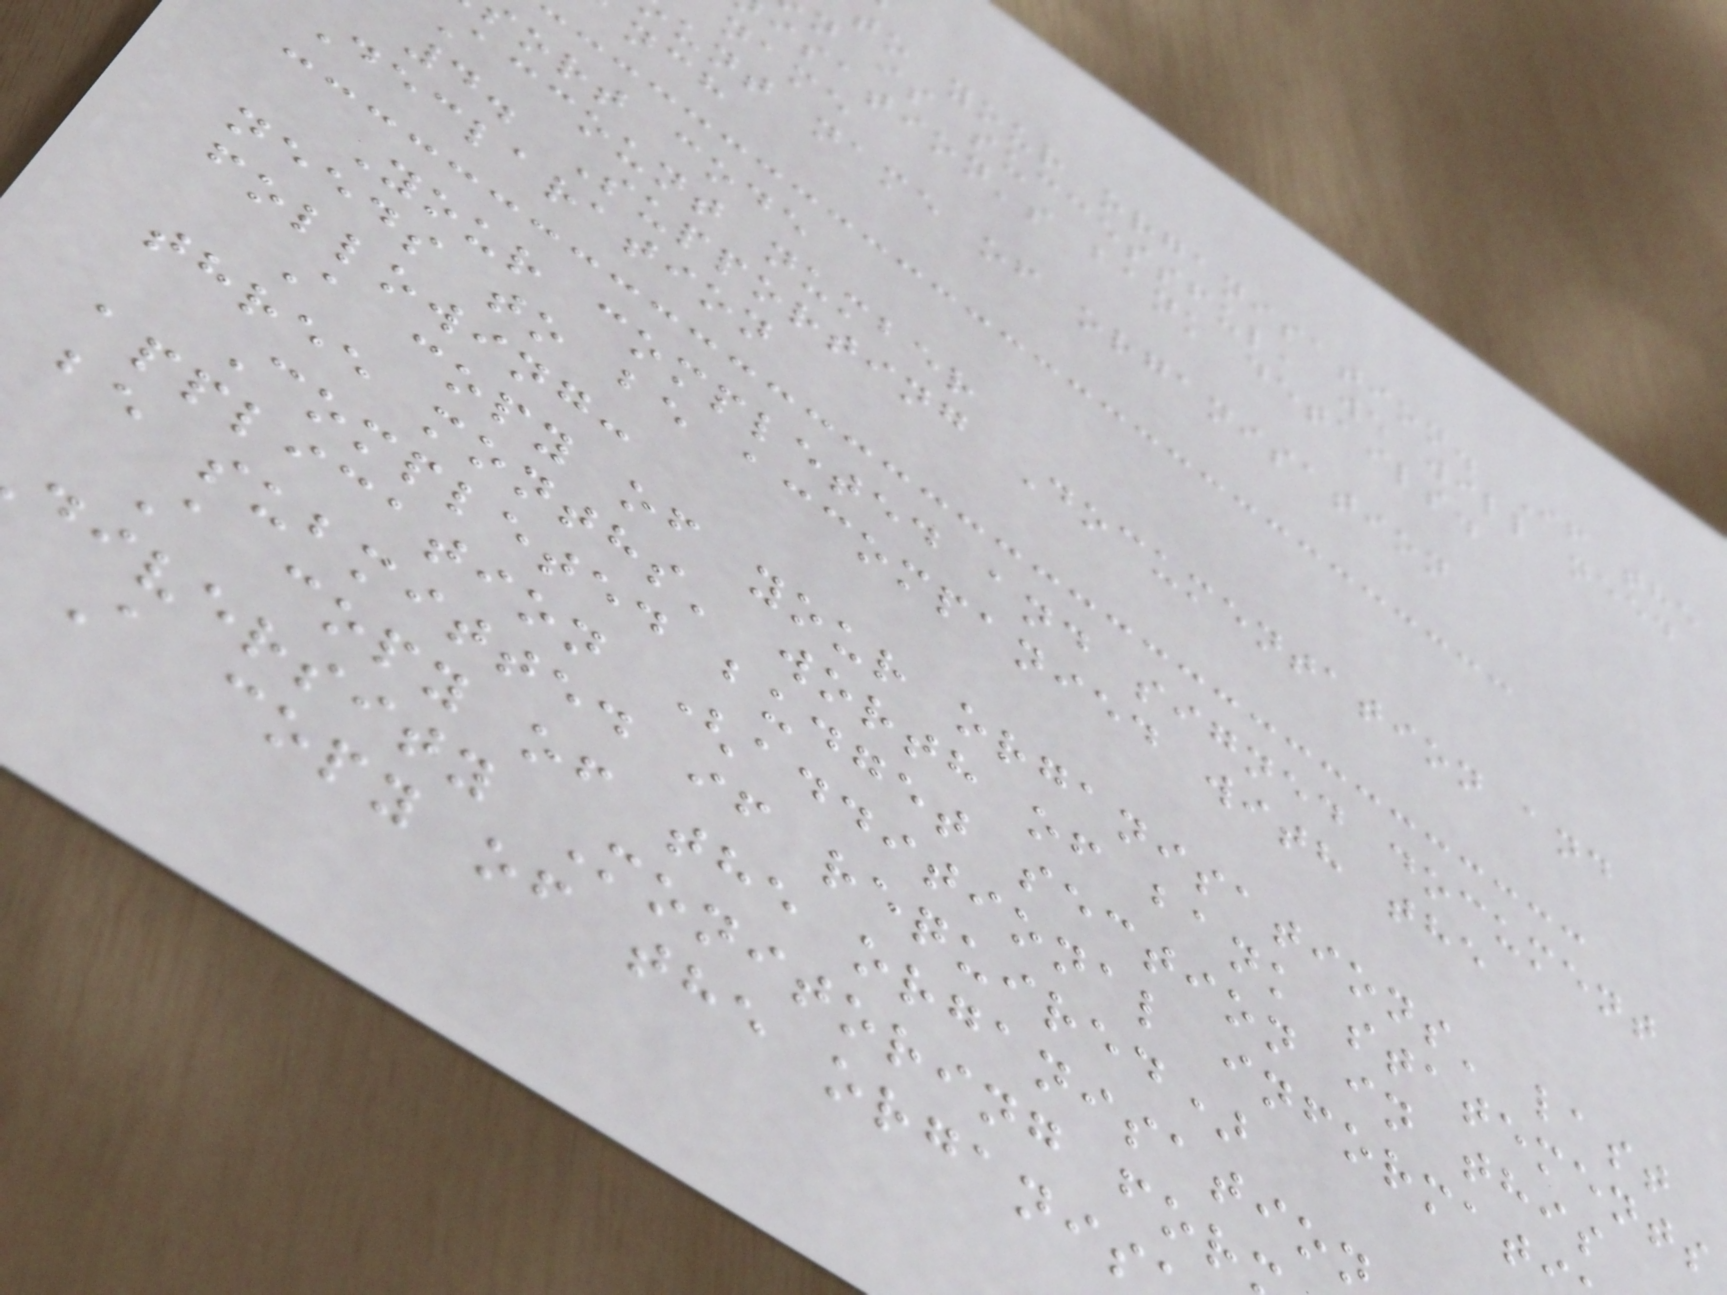to your organisation. If the
n is successful, we will need
isation's bank details.
name
unt name of organisation
ort code
account number
4. Supporting Documentation and
Declaration
Your completed and signed document
needs to be accompanied with the
following:
A copy of your organisations' last
three months' worth of bank statements
Completed budget section in this
application (additional informat
be submitted if required)
A copy of the organisatio
diversity Monitoring for
A copy of the organis
